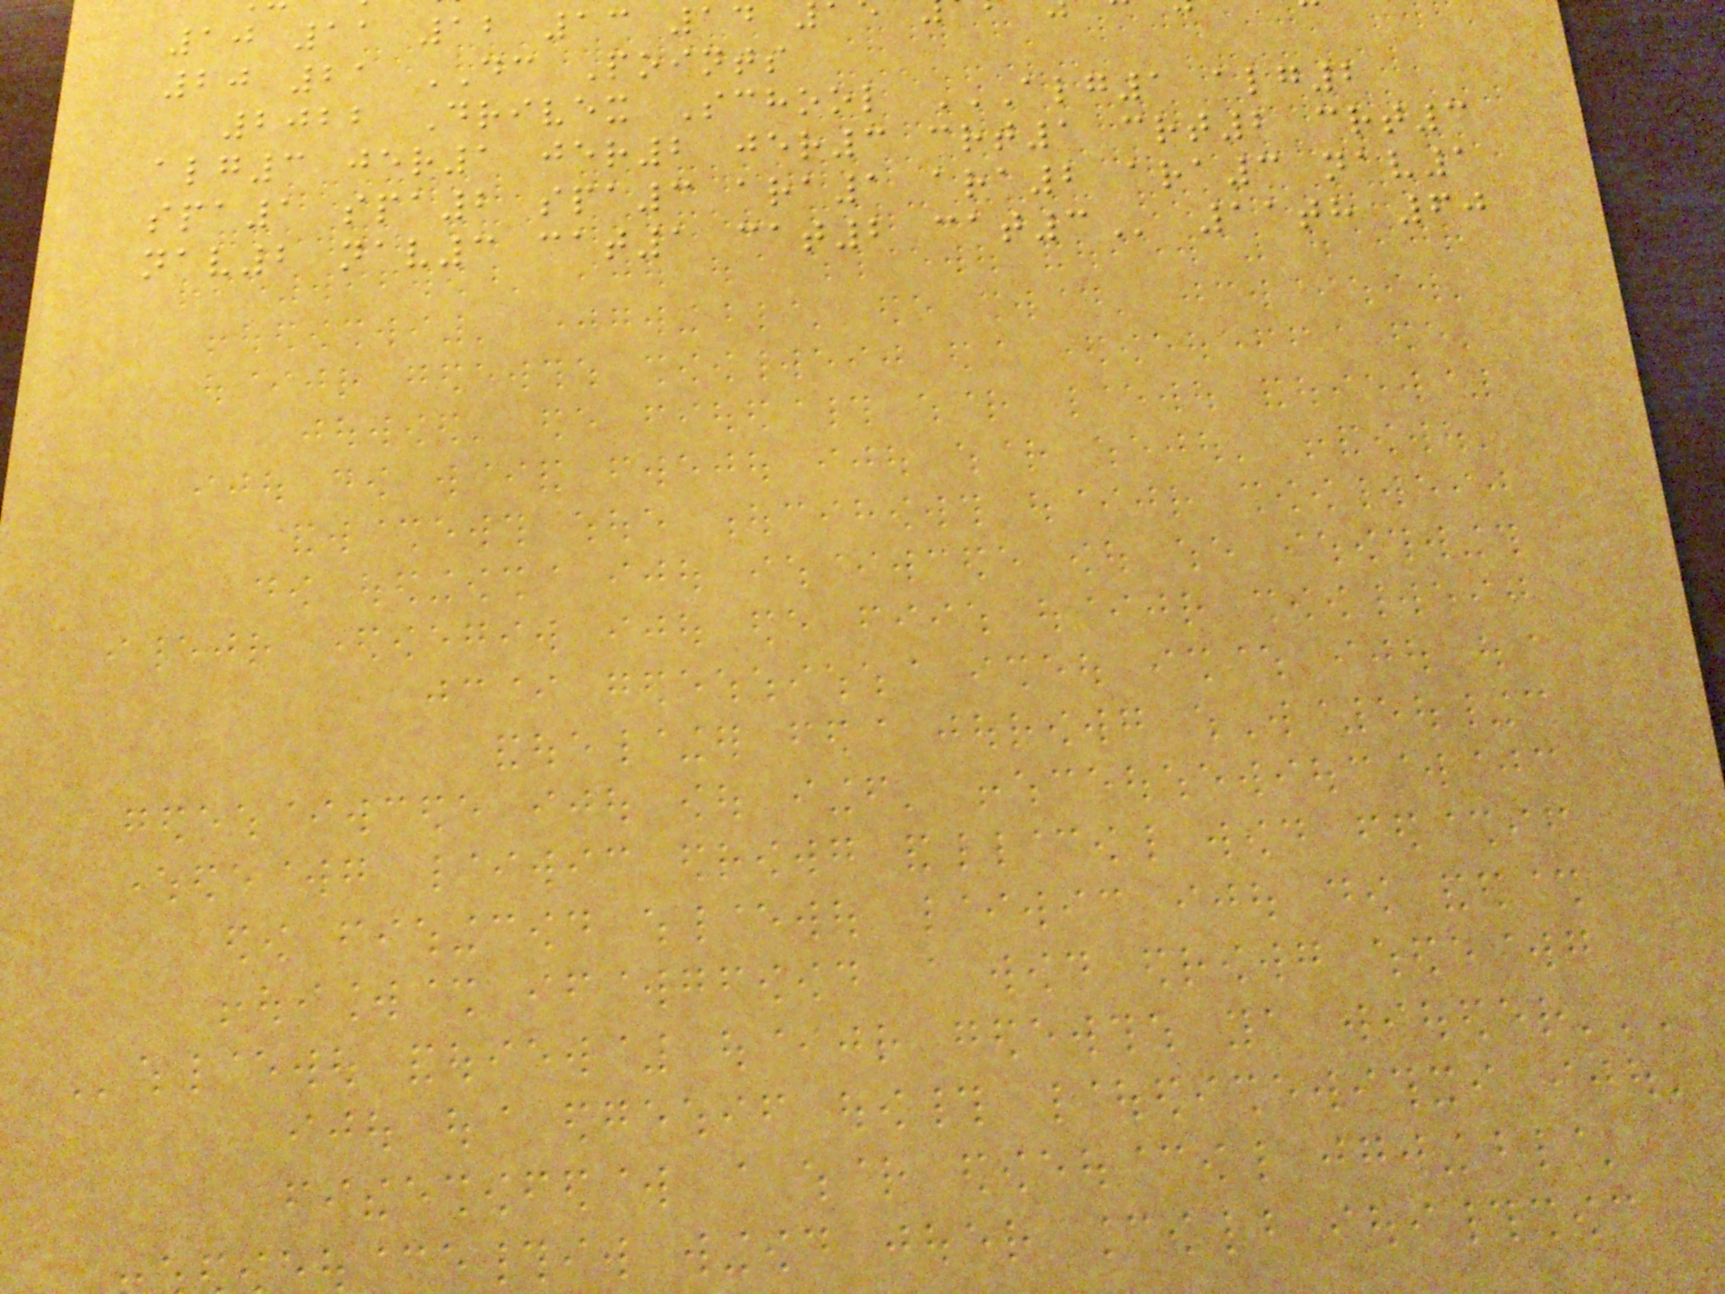10 11 12 13 14
20 21 DC Points
2022 Drivex School ALG1 ALG2
alg3 jer1 jer2 jer3 crt1 crt2 crt3
spa1 spa2 spa3 ara1 ara2 ara3 nav1
nav2 nav3 cat1 cat2
